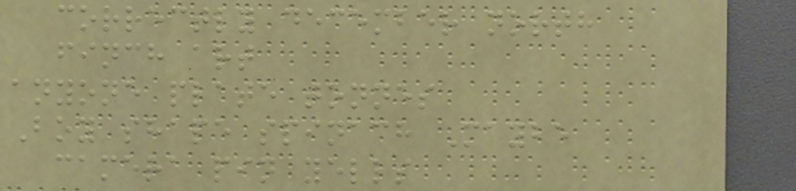correctly december north
finch art
anyone plate tonnes
Boy shape spinach Maybe
camera pin yells
